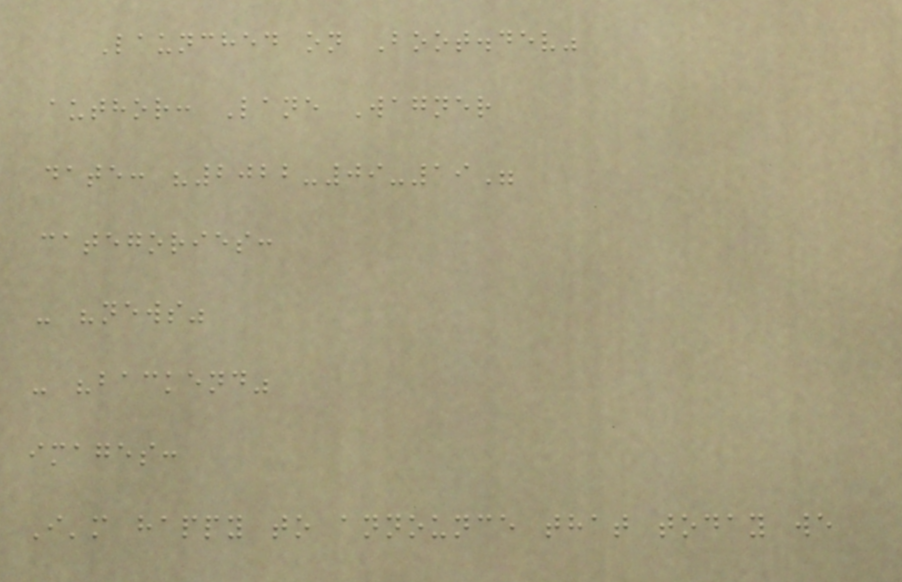Launched on Boot.dev"
author: Lane Wagner
date: "2022-09-19"
categories:
- "news"
- "backend"
images:
I'm happy to announce that today we
